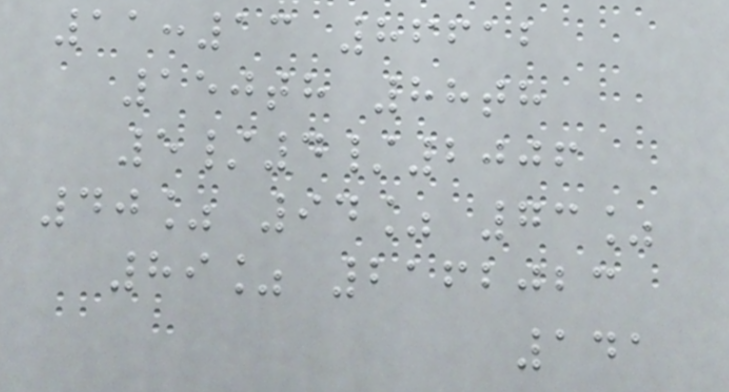11:13 86612
150th 88th
5/4/2006
40% 94% 73%
89% 2162023
141
